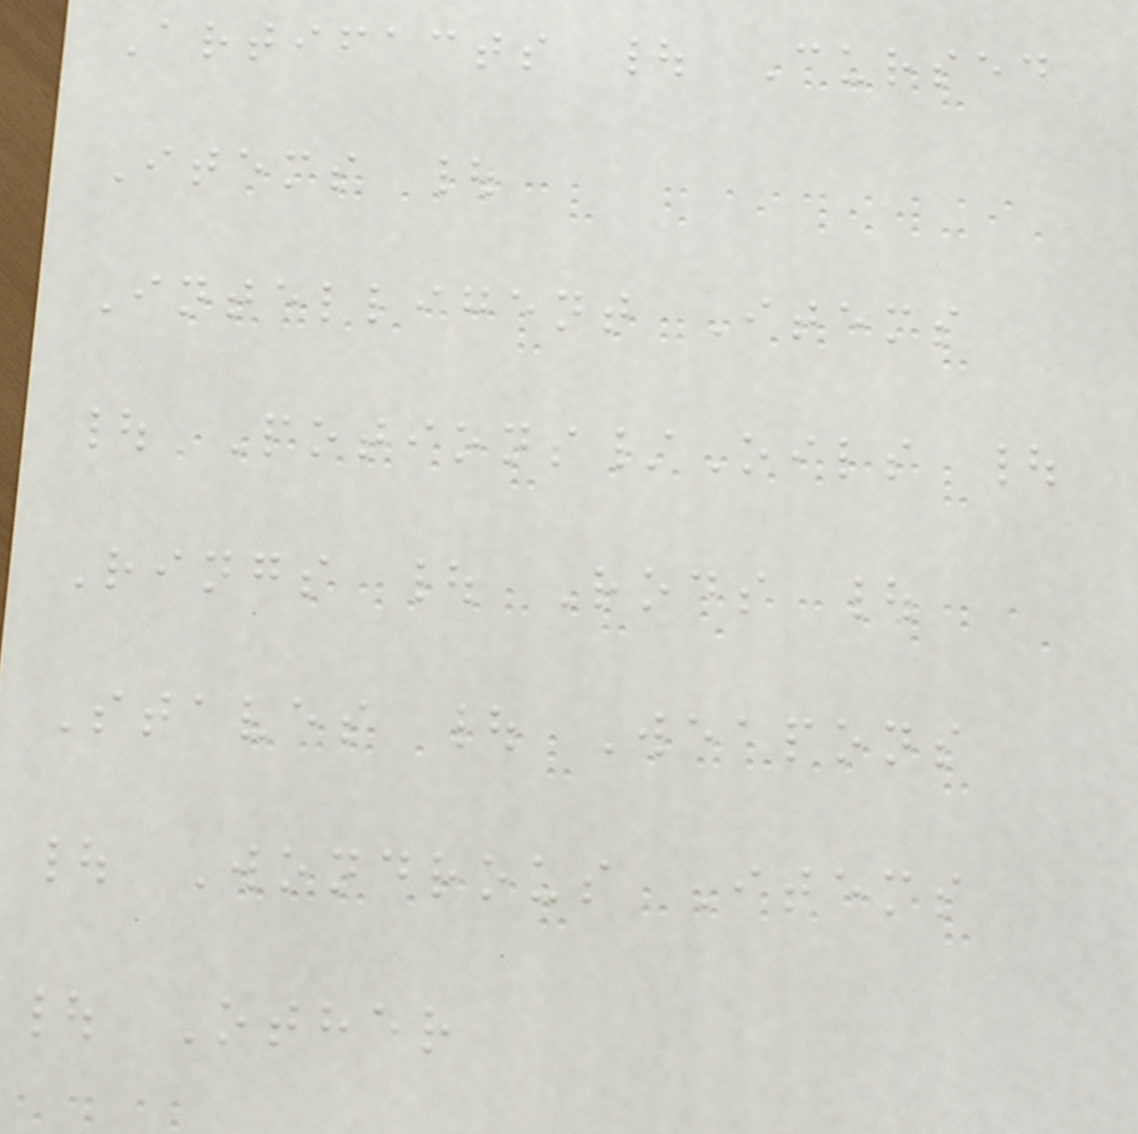Artifacts | Cursed
Items |
Intelligent Items
| Potions/Oils |
Rings | Rods |
Staves | Weapons
| Wondrous Items
| Other
